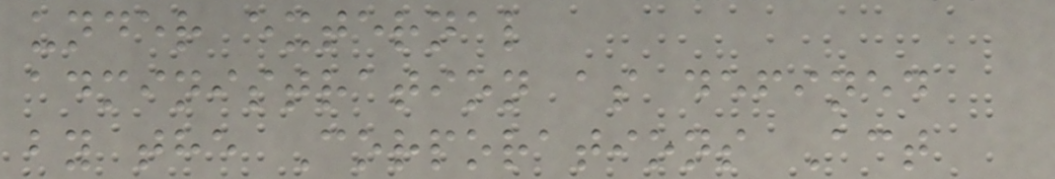under external
administration as defined
by the Corporations Act
